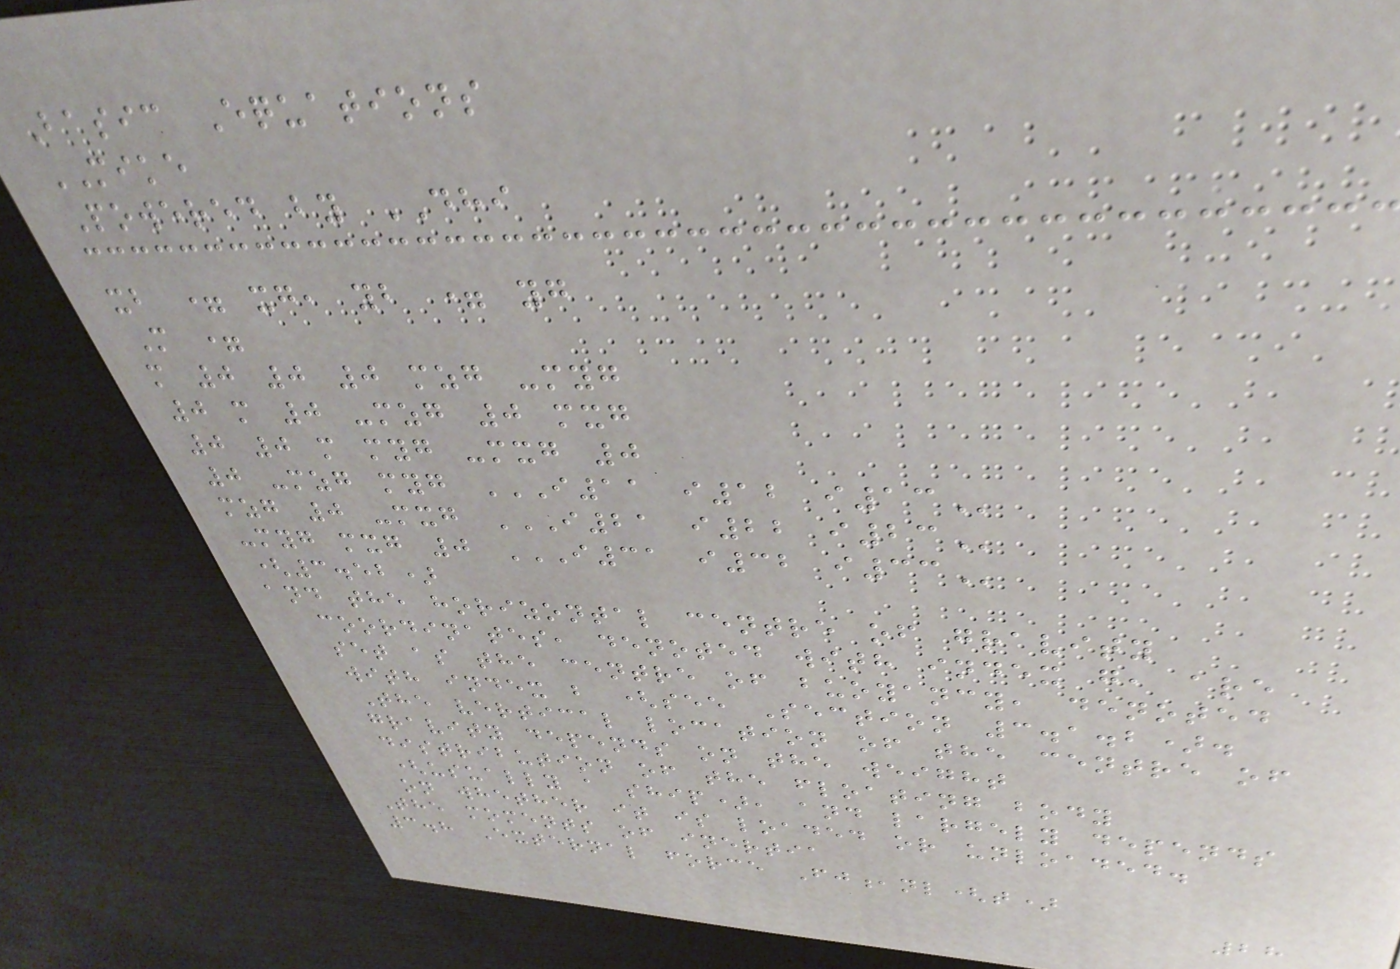Basic Equations
MIKE
Powered by DHI
xb = xg, yb = yg
M =
m 0 0 0 mzg -myg
0 m 0 -mzg 0 mxg
0 0 m myg -mxg 0
0 -mzg myg I11 I12 I13
mzg 0 -mxg I21 I22 I23
-myg mxg 0 I31 I32 I33
(3.52)
and the horizontal centre of gravity
coordinates, denoted with index g, are
set as the centre of buoyancy, denoted
with index b (see Section 3.1.2).
The vertical location of the centre of
gravity depends on the weight
distribution of the floating body
(usually a ship), and largely depends
on whether it is loaded or unloaded.
The moments of inertia
3.8 External force Fj,nl(t)
28
